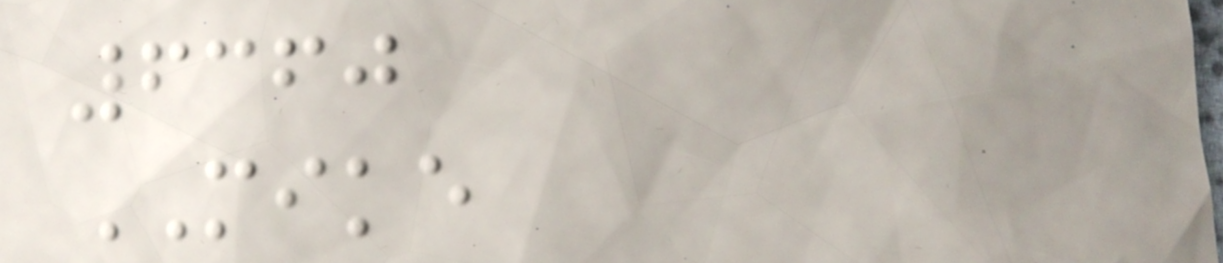6360
MIKE
